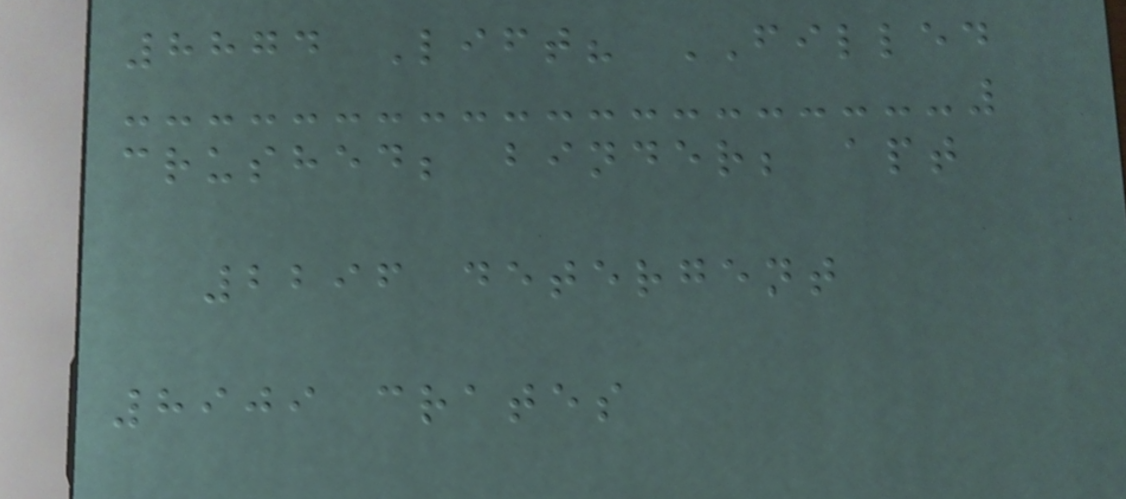8874 Lift? FILLED
crushed; binder; apt
2296 detergent
8909 crates
